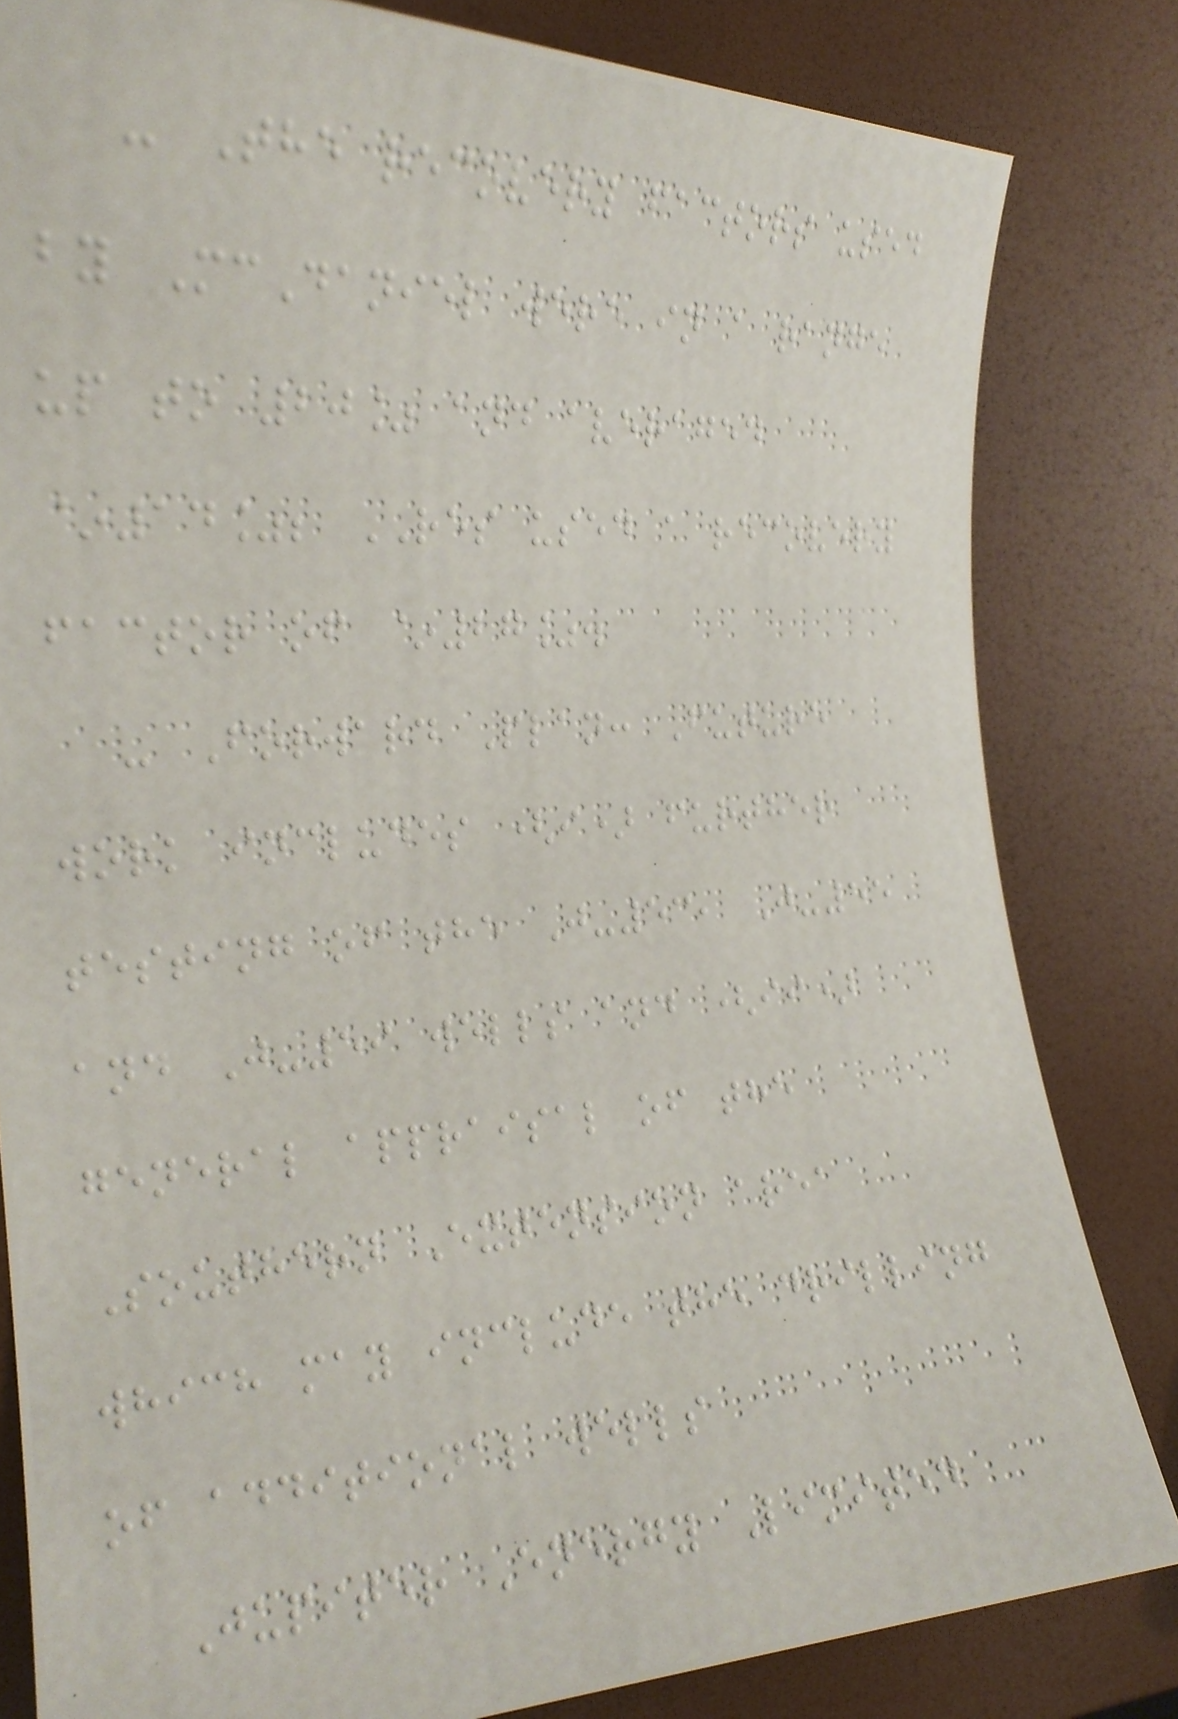- The recovery factors used
by McDaniel were in a range
up to 20% and averaged
~14%; RES used a recovery
factor of ~27%.
- Forward Plan: Future
work includes (i) further
testing of the J-53, J-55
and J-59 wells and (ii)
general appraisal of the
Southern Extension area
which may include the drilling
of additional wells
Jupiter Energy Limited
